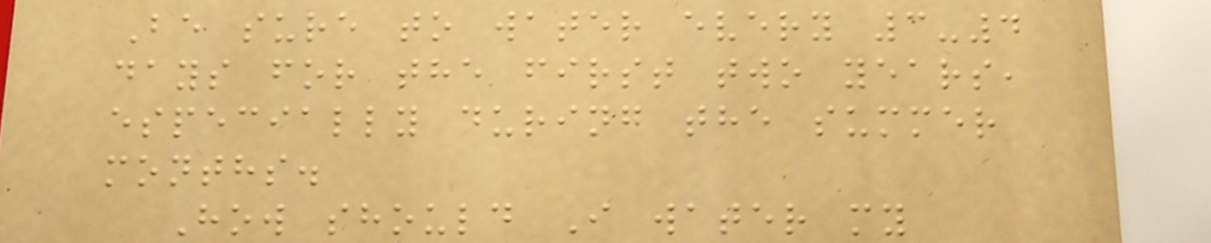Be sure to water every 3-4
days for the first two years,
especially during the summer
months.
How should I water my
